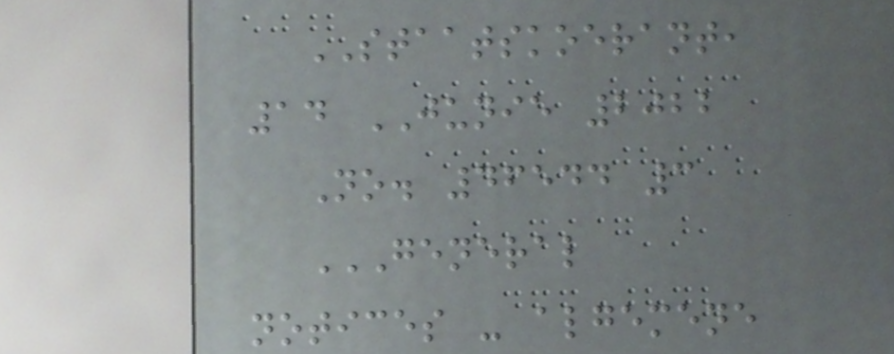STAATSKOERANT,
14 JUNIE 2022
No. 46544 3
GENERAL
NOTICES - ALGEMENE
